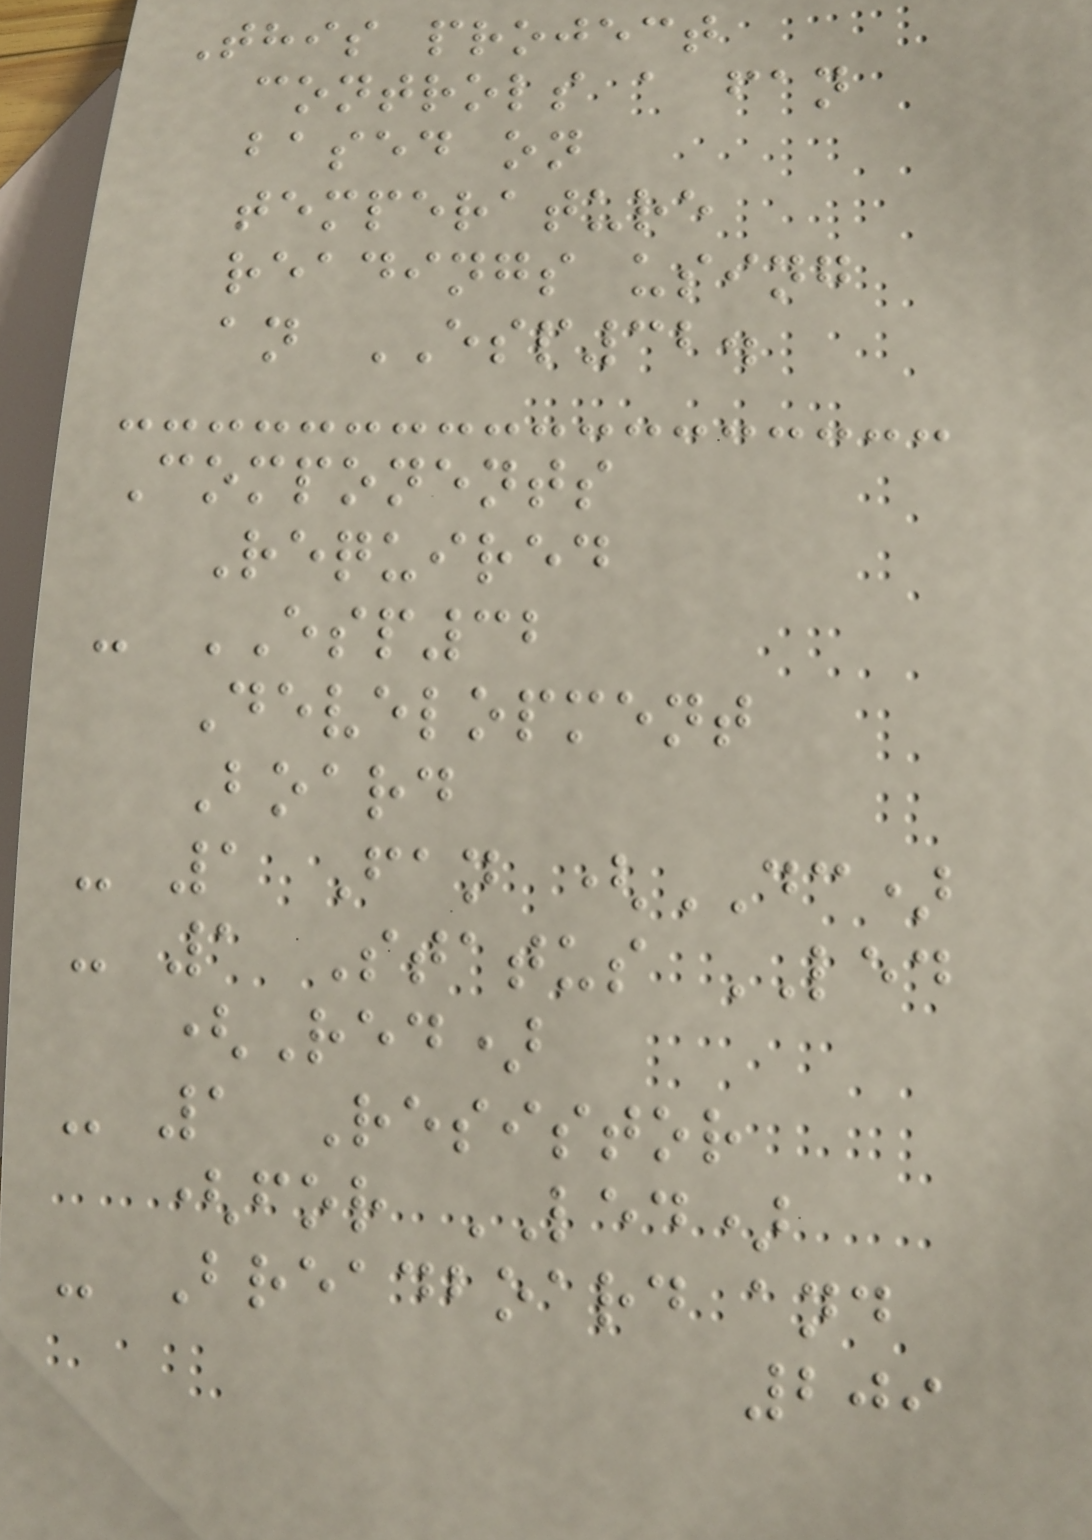This project
controls a fan
based on
temperature
readings using
an ESP32.
Components
Required
- ESP32
Development
Board
- 1 Fan (DC)
- 1 Status LED
(Red)
- 1 Resistor
(for LED)
- Breadboard and
209
